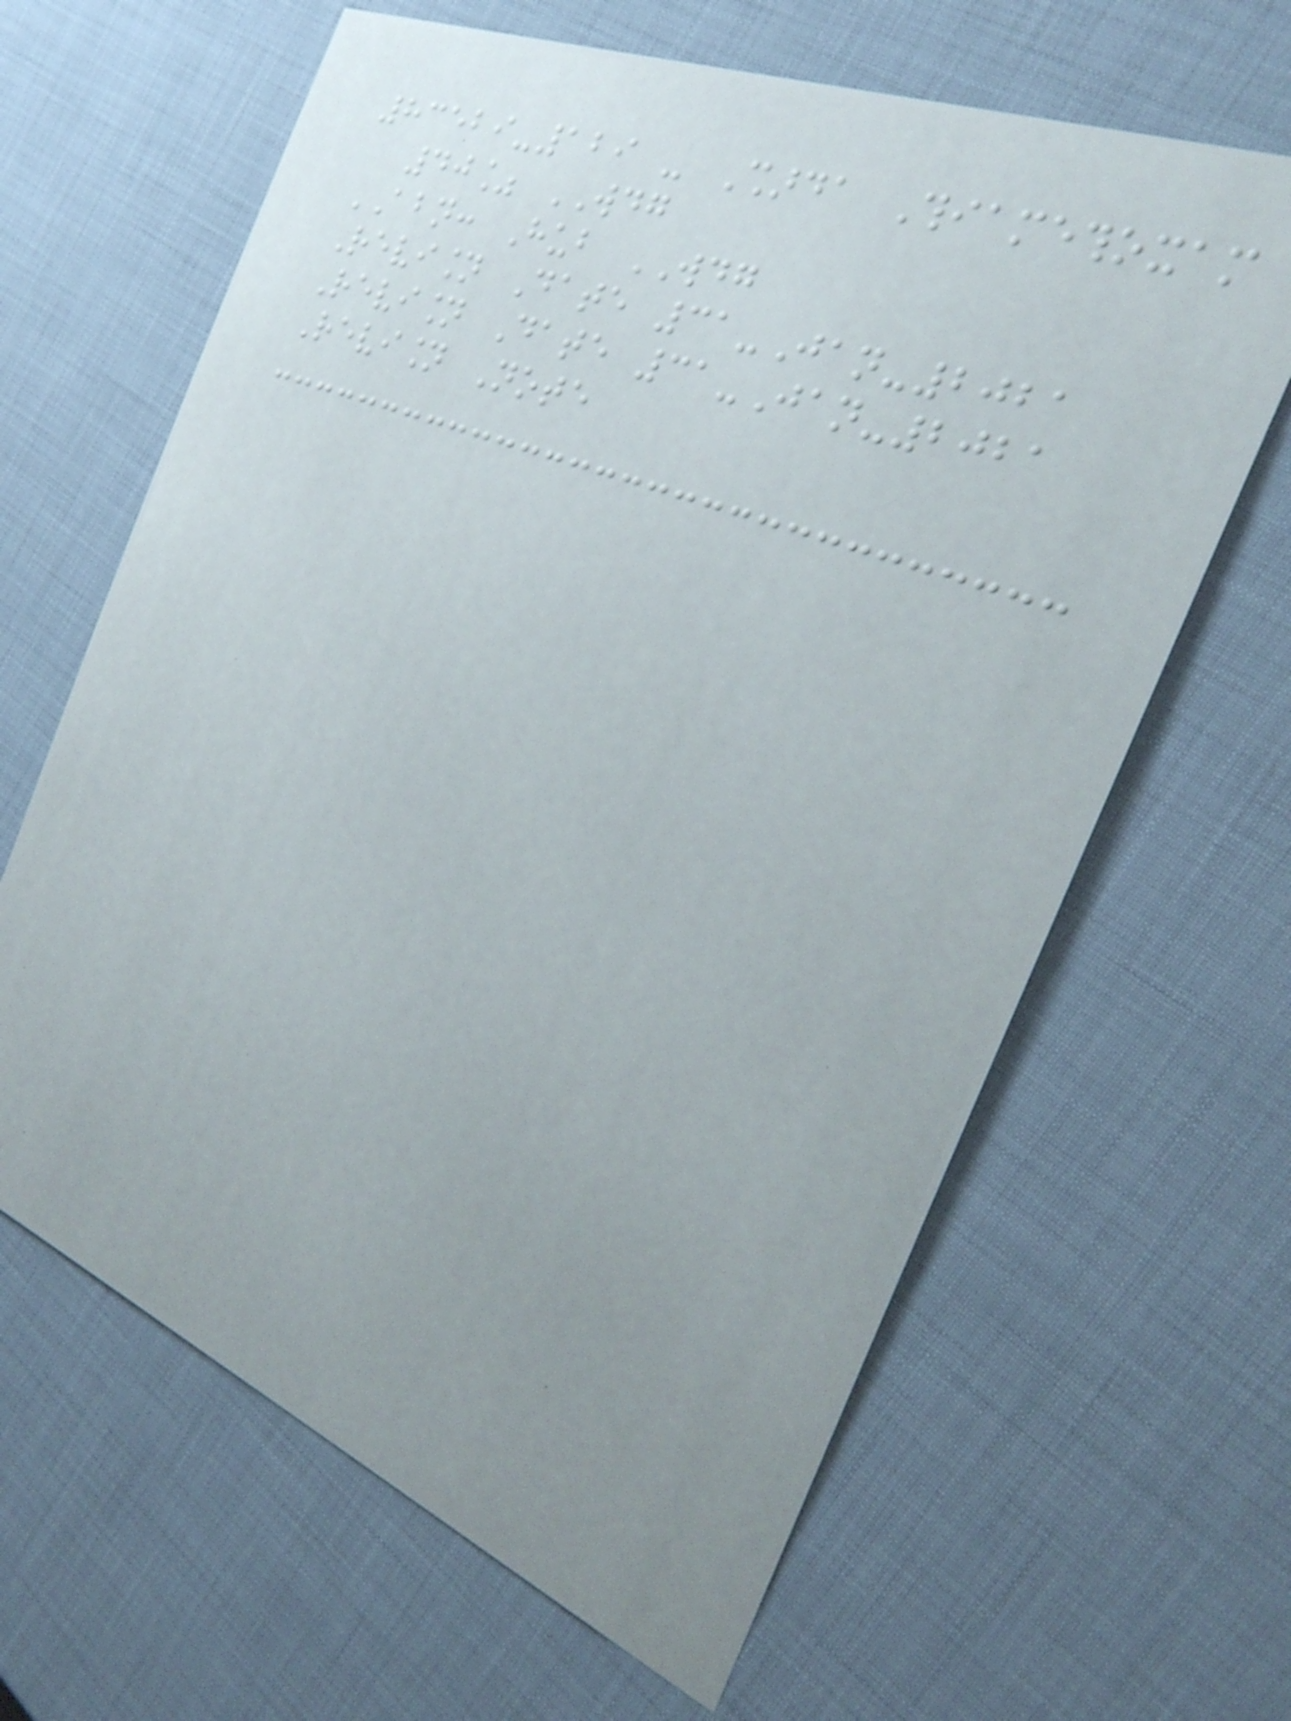83529-129 - Sharda Thiamethoxam
40% WDG
ABN: Hub WDG
Revision Date 31-Jan-2021
Revision Date 31-Jan-2021
Revision Note
